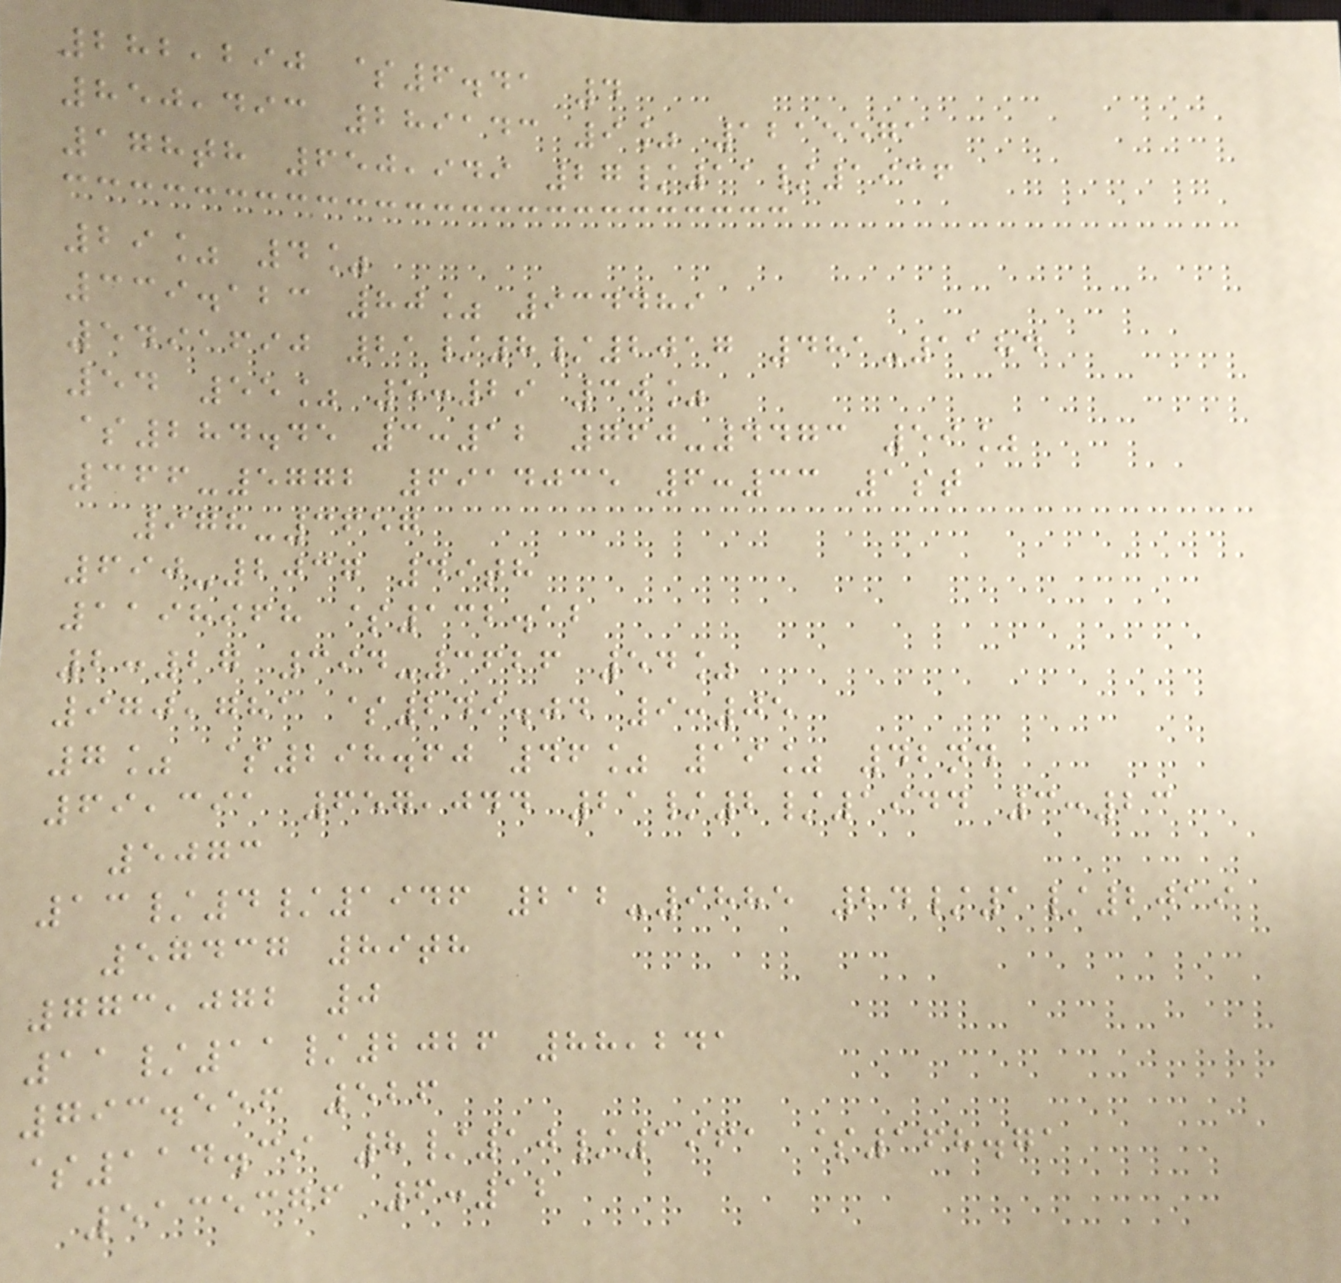282,290 $6.41 4
850,493 289143 9% 1215571
178th 650,949 27/11/1936
29% 4%
339.123 80% 934489
5491690 21/8/2017 481-1184
54 55% 5:29 30%
$284.45 3:12 760-4473 59%
366-5772 6914035 6:33 1st
978-3657
690-2037 49th
1198968 $132.12
2:27 394-3626 54%
970,781 $249.04 9:05
7% $298.60 46% 19% 42nd
69,391 657,044 21/2/1944 3:23
5073
13/4/1946 212-9885 24/1/2019
57437 89th
773,072 0
11/11/2026 88,241
793.556 526
$114.39 8/10/1961 $168.71
5135376 6:12
